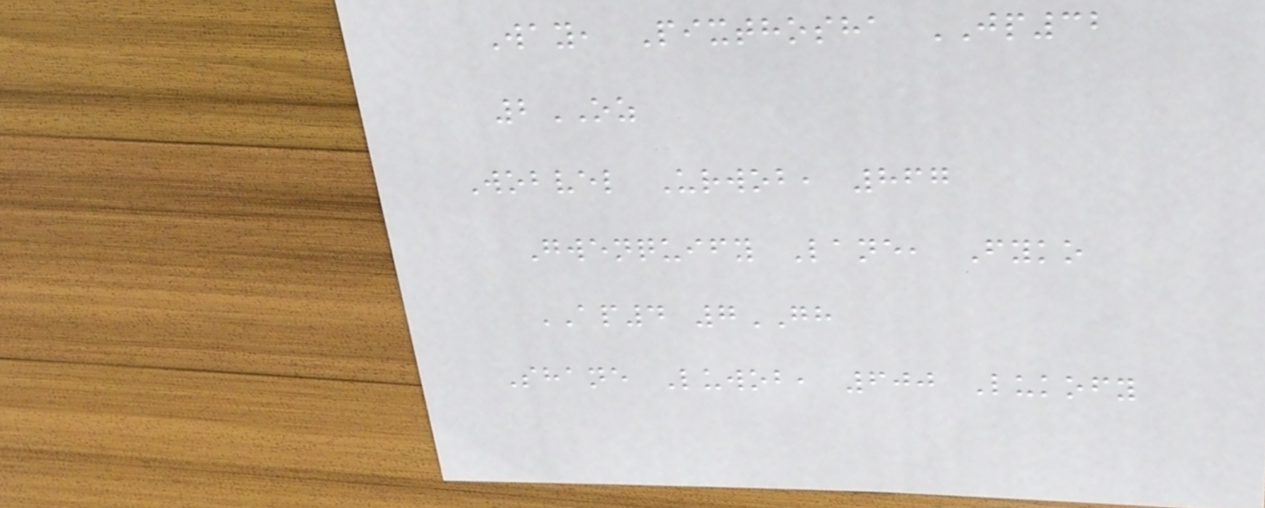Way, Pixthosha JP32
2OZ
Wobvel Urwob, 867
Gwenquify Lane, Fyko
AP4 7GH
Shane Luwob, 600 Lukofy
